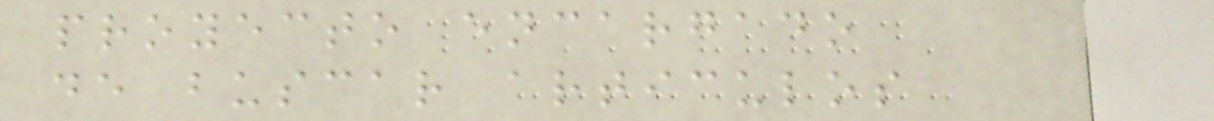proyecto encargado
de buscar articulos
